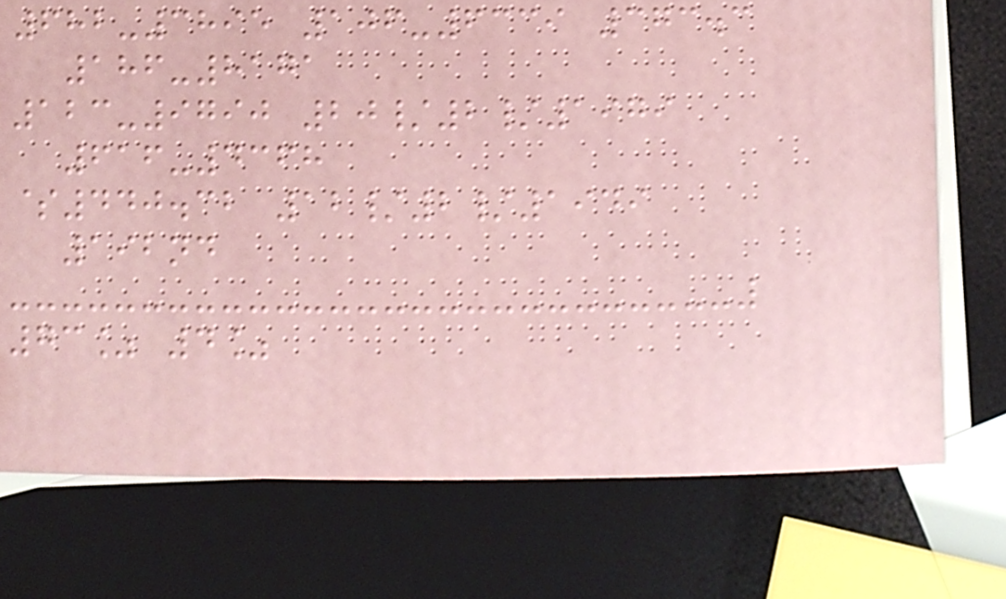682-3895 106-6339 373.3
186-8171
123-9790 20/2/1979
616-4368
$440.32 12/2/1949
192nd
73% 4%
